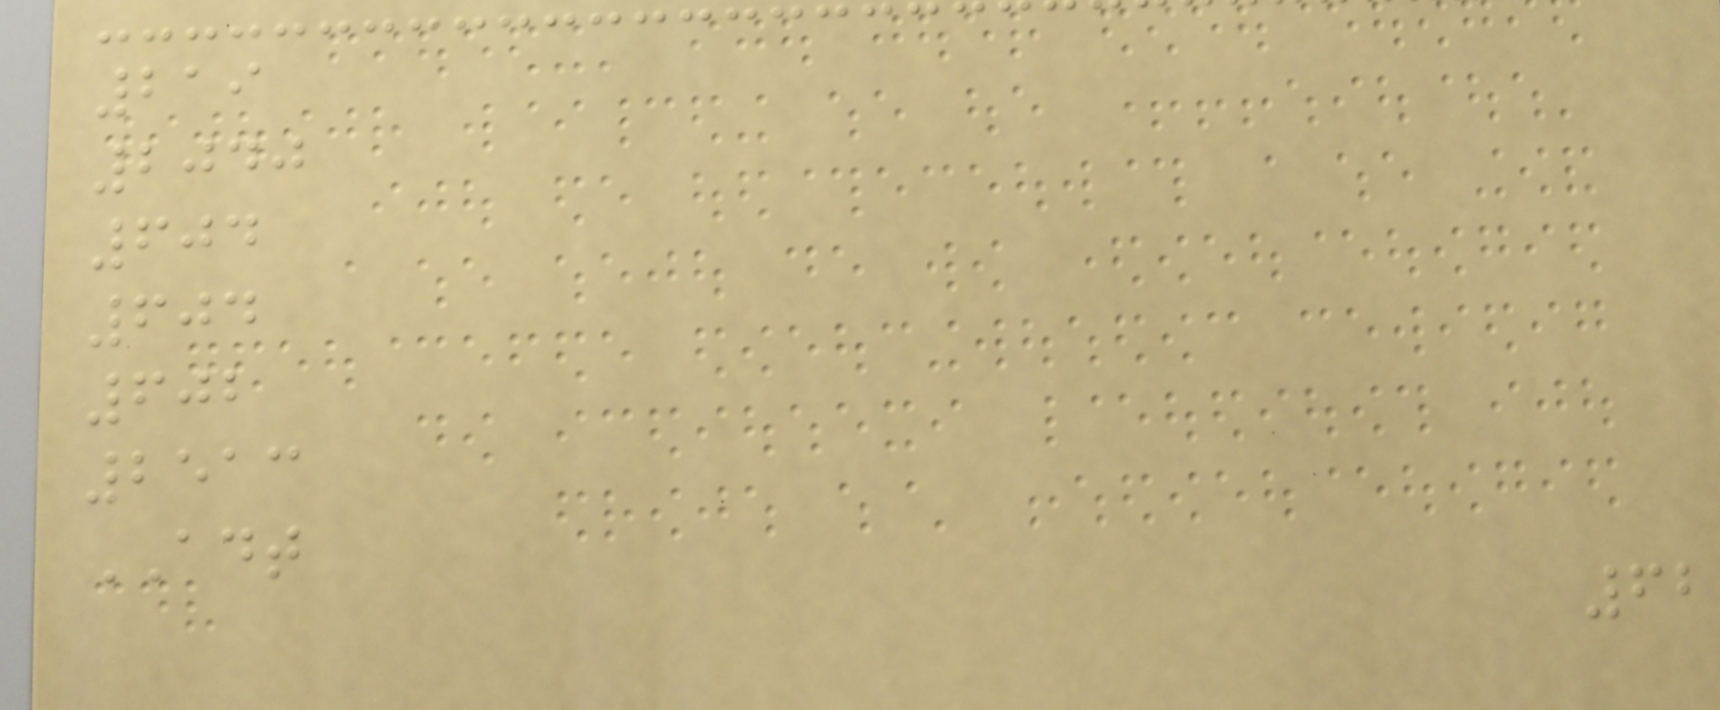219
2040
604
604
602
2513
ADT
62
